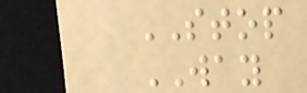STOP
WAY
